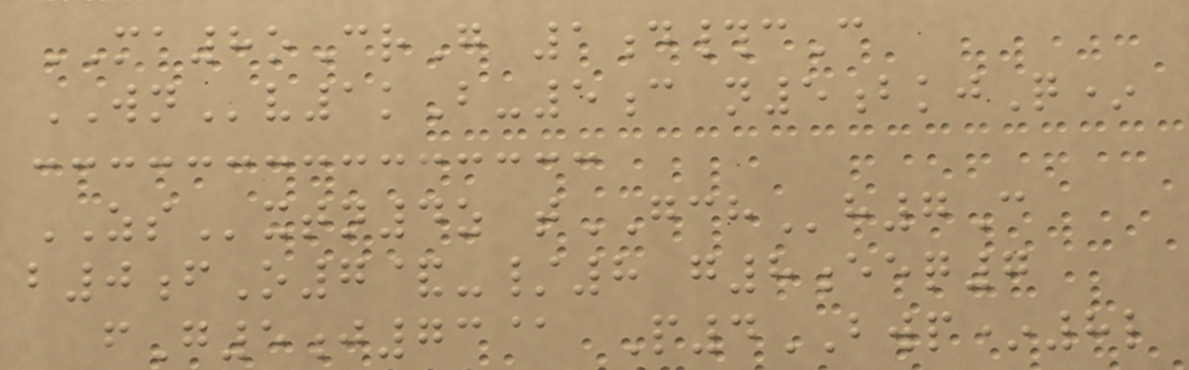MA8oCrG 1d#cC
WNv1kB-5c n5bkjQ*
ZSxtn4z tGCHh7C
b0fO7&-/8 g8eeq7
fG5j73@ P4BWP*8l
